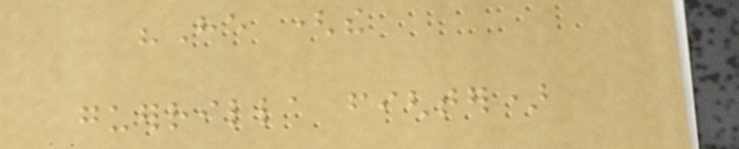"He (the
guerrilla fighter)
